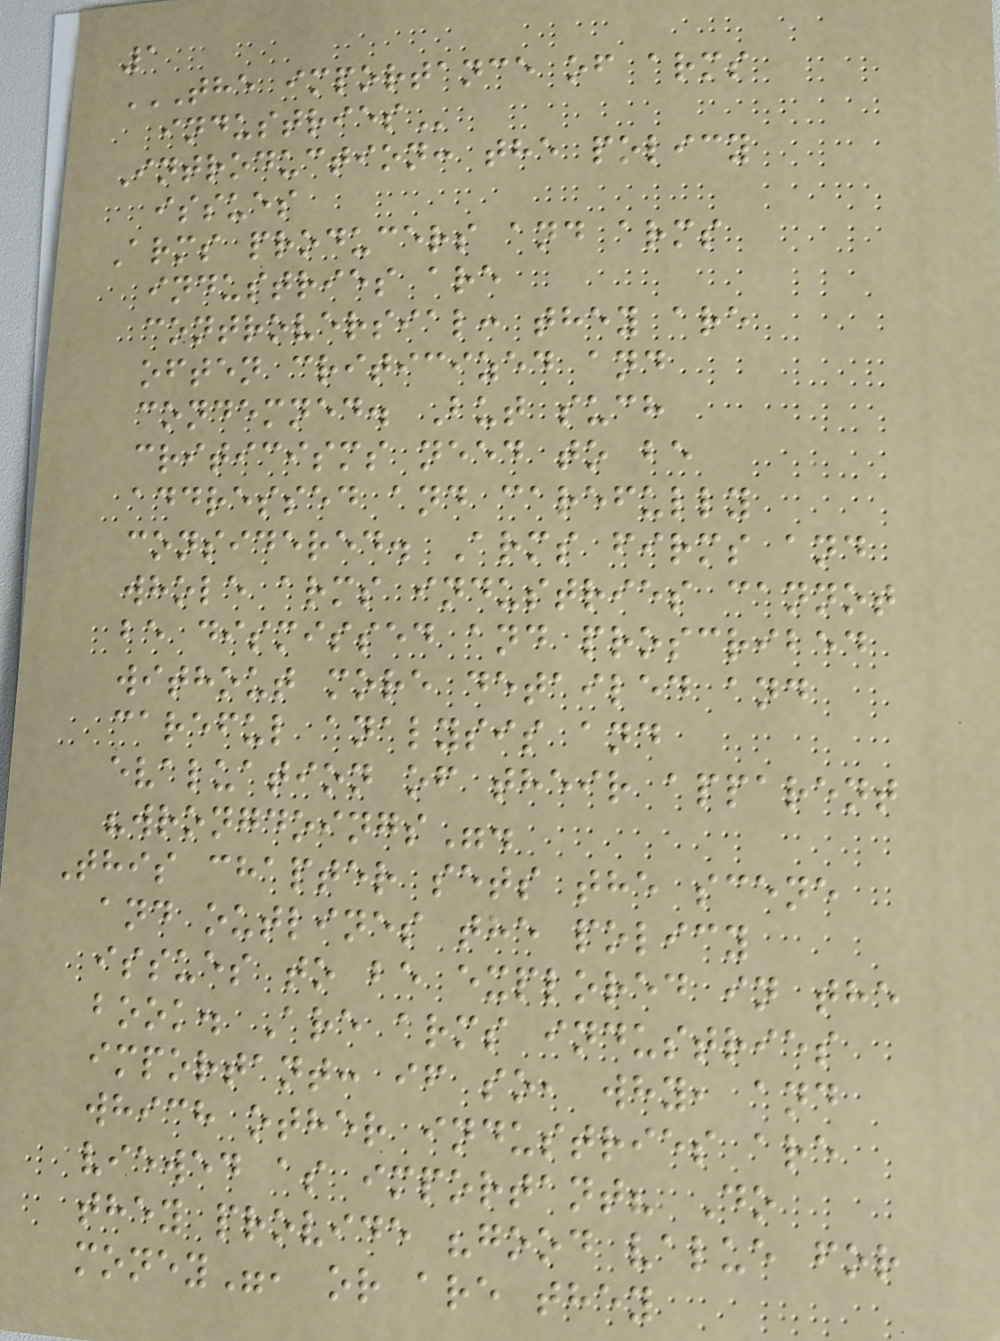1
THE IMPORTANCE OF ARMS
INDUSTRIES
Introduction: the policy
issues
Arms producers and arms
industries are
controversial: they are
often criticized and
condemned. But such
criticisms need to be
addressed and carefully
considered. Arms firms and
whole arms industries cannot
be dismissed and proscribed
without more detailed and
careful analysis and
evaluation of their apparent
"wrongdoings".
This chapter sets the scene
and outlines the policy
issues to be explored in the
book. Are arms industries
important: if so, why, and
which other industries are
viewed as important? Do
they provide "good value for
money", or are they
